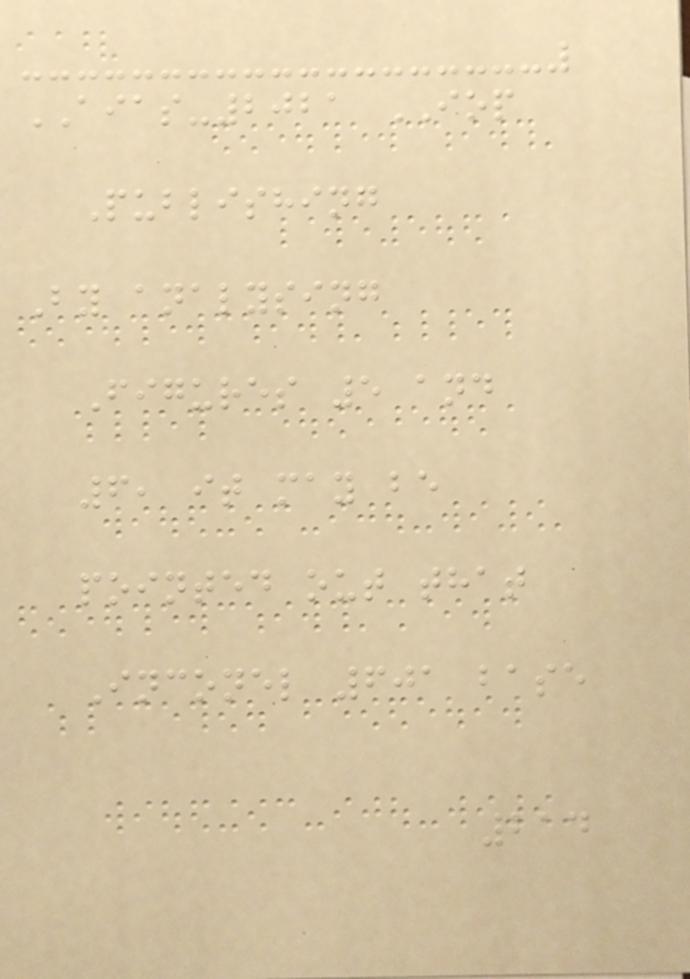AIAS-2021 IOP
Publishing
By analysing
Figures 5 and
6, it may be
pointed out that
Inconel 601 base
214
